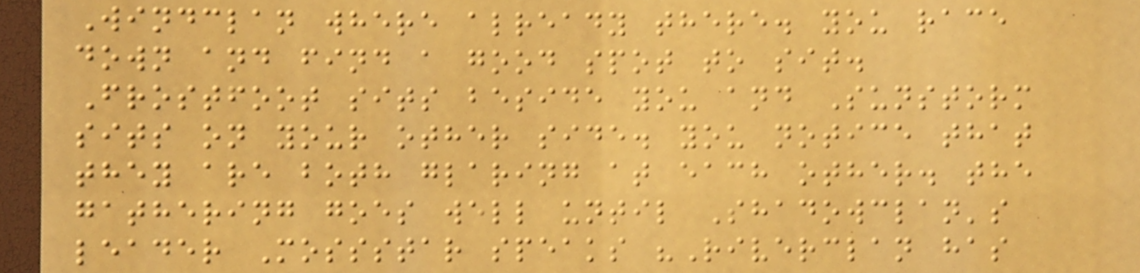Windclan where already there. you race
down and find a good spot to sit.
Frostfoot sits beside you and Sunstorm
sits on your other side. you notice that
they are both glaring at each other. the
gathering goes well until Shadowclan's
leader Mossstar speaks "Riverclan has
